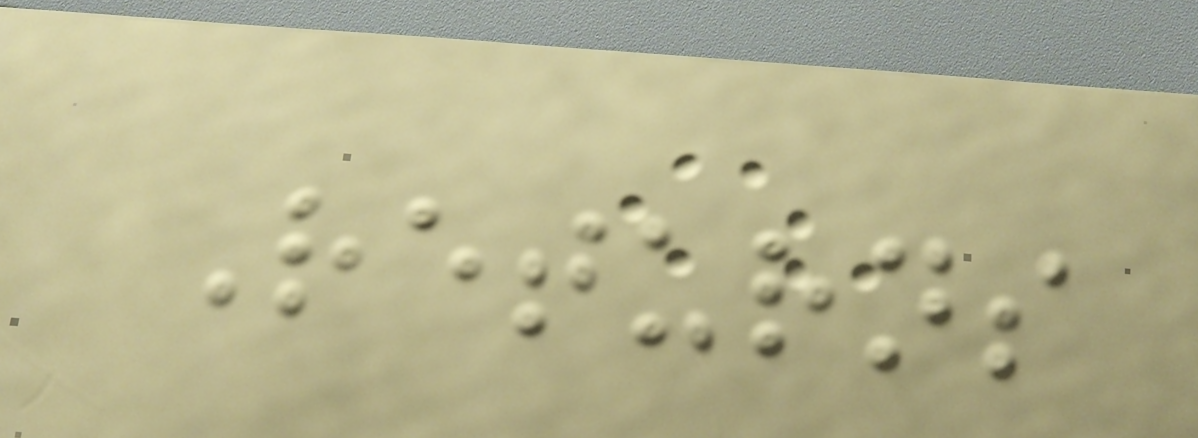Returns
